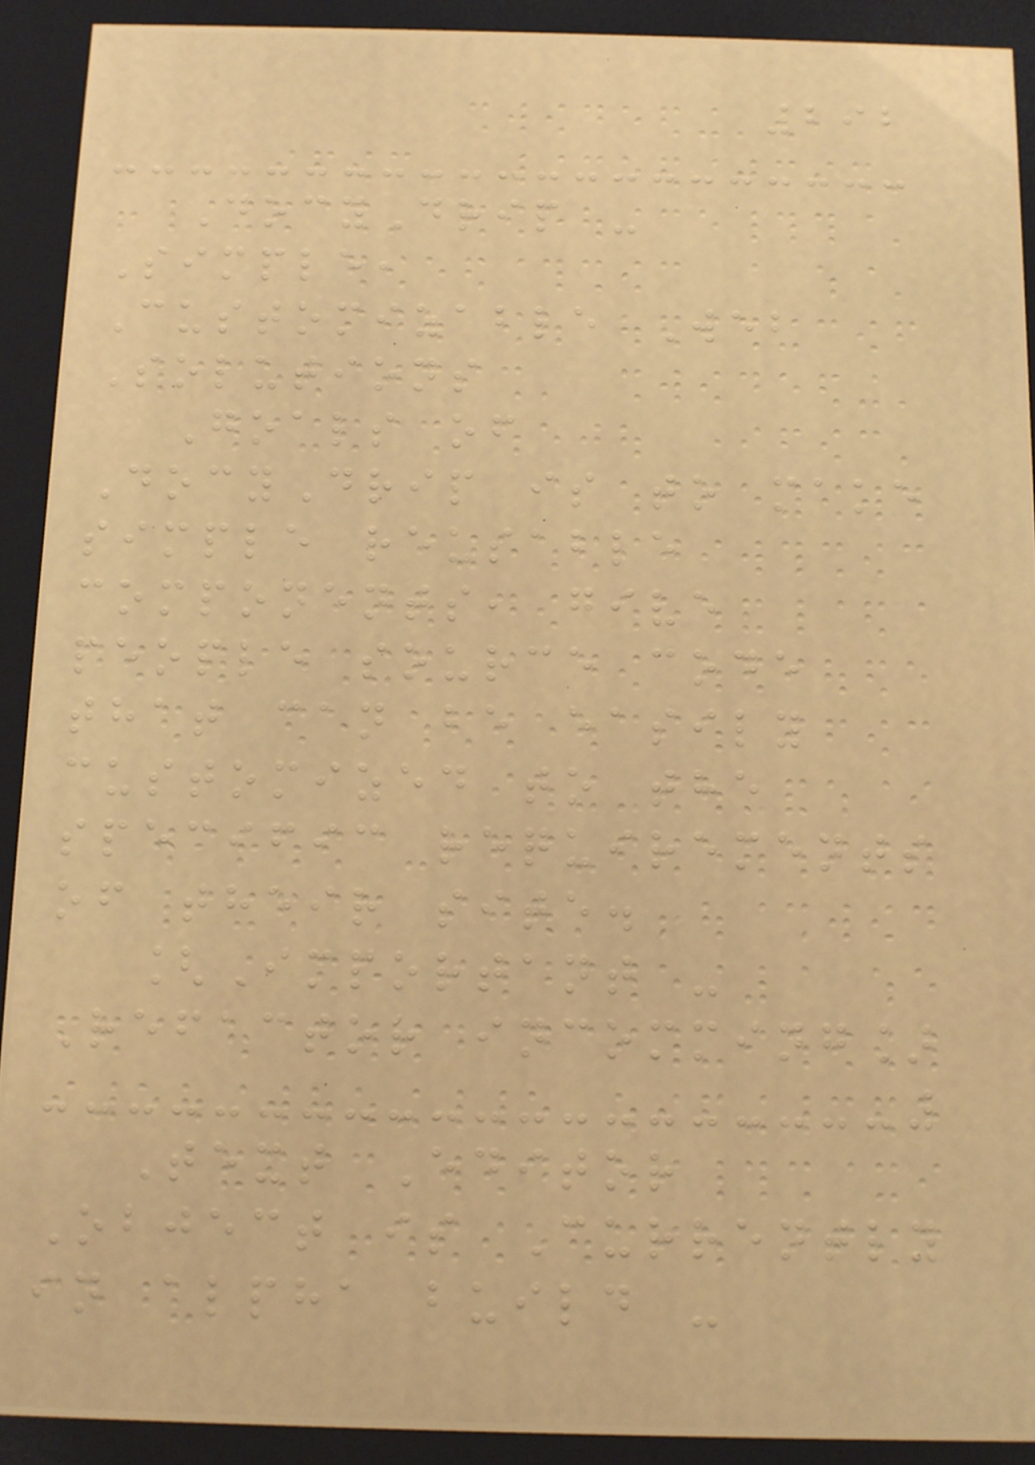292
DocyDrip -
Simple,
Customizable Web
Solutions
Goals of
DocyDrip is to make
simple reusable
components, give
people source code
that can be easily
customized to the
specific requirements
of their site.
[Important -
Refactor incomming]
Text Editor
Object is Currently
in alpha build -
